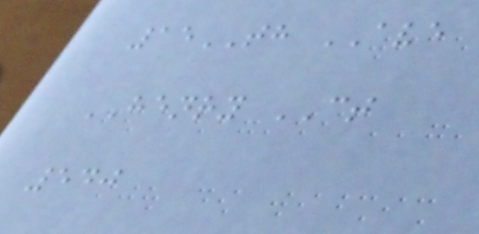15TH AVE
HENRY CT
540
